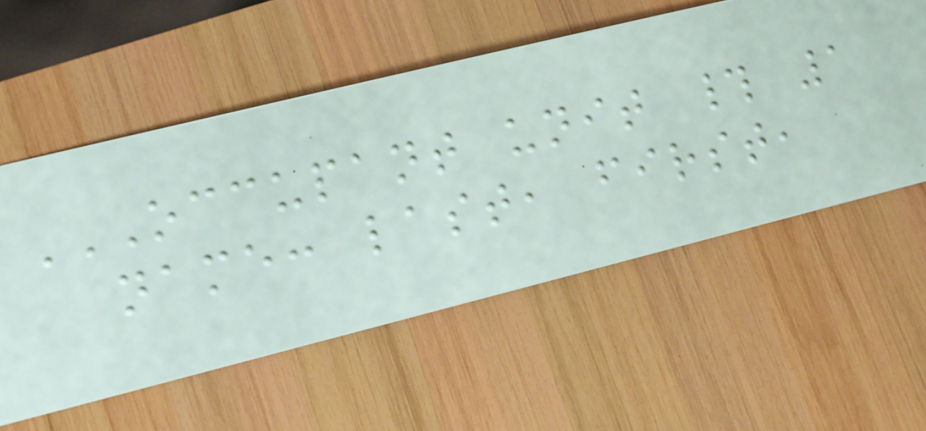OCCUPANT UNIT # 1
NAME: LAST, FIRST,
